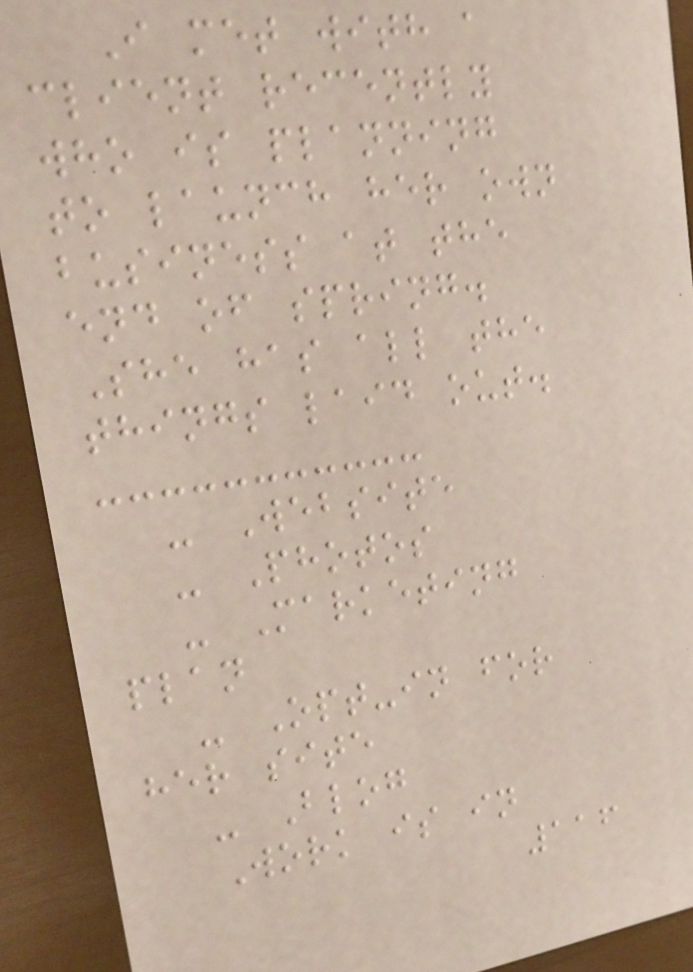I met with a
client recently
who is planning
to launch her own
business at the
end of spring.
She has all the
things laid out.
- Website
- Photos
- Marketing
plan
- Opt-in for
her site
- Blog
Work is in
116
